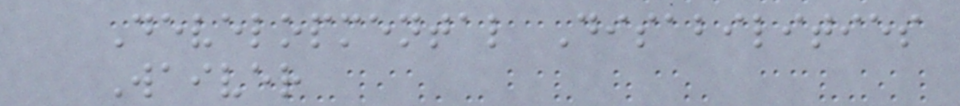Developmental Disabilities
Waiver
